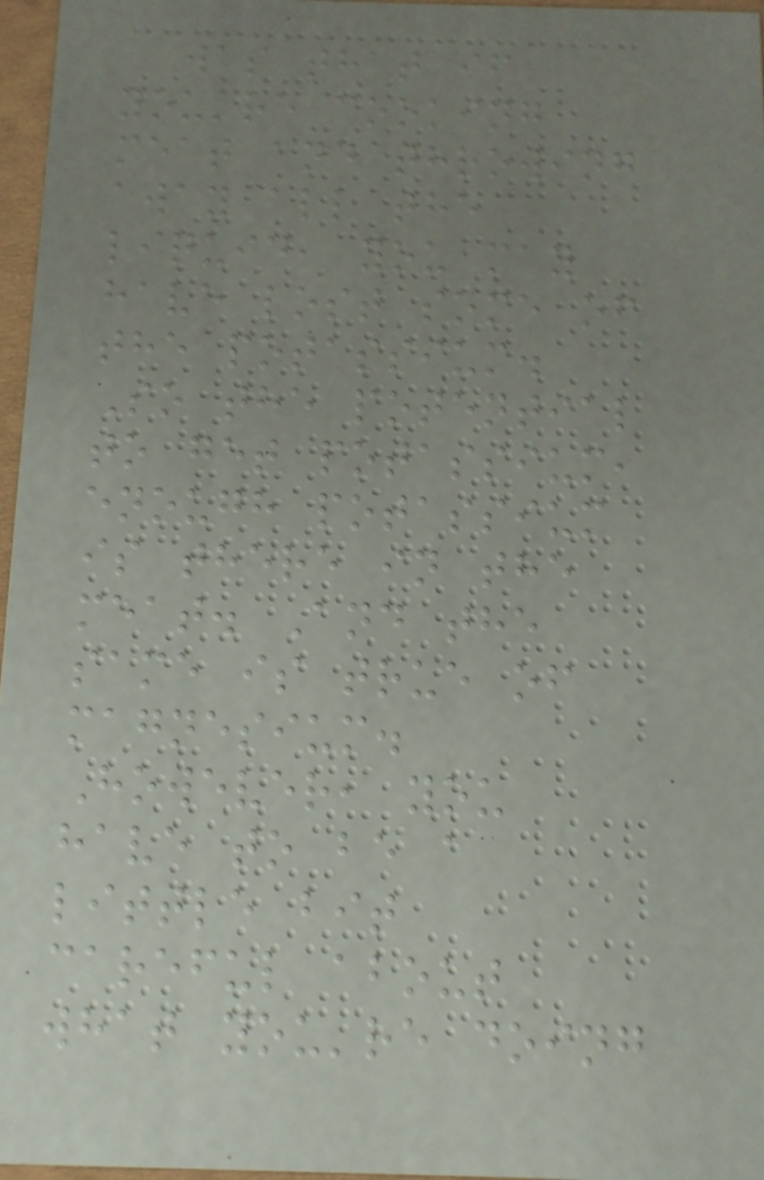was that if
you're cooking
meat and throwing
away all the
liquid, you may
have lost some of
the potassium.
So the potential
to get potassium,
enough potassium
is there in the
meat. And the
same is true of
magnesium.
However, you
have to be a
little bit
careful about
what you're doing
